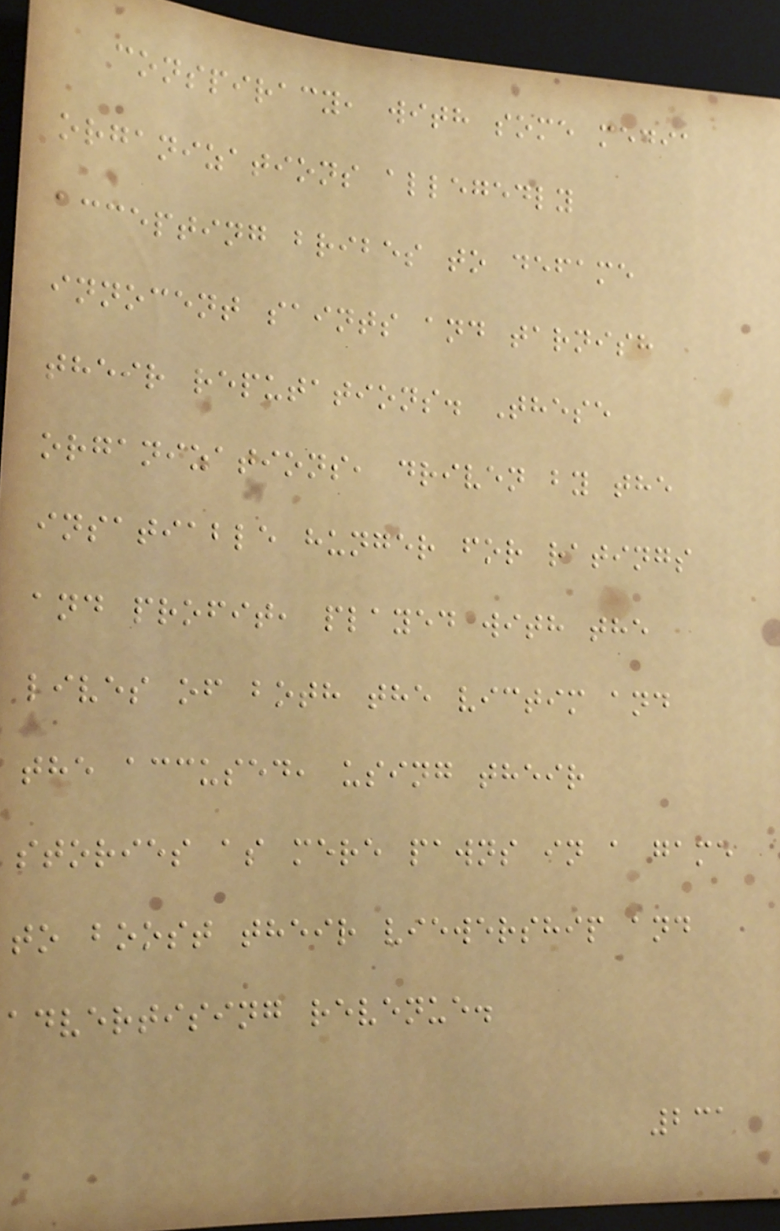conspiracy, with some media
organizations allegedly
accepting bribes to defame
innocent saints and tarnish
their reputations. These
organizations, driven by the
insatiable hunger for ratings
and profit, played with the
lives of both the victim and
the accused, using their
stories as mere pawns in a game
to boost their viewership and
advertising revenue.
231
